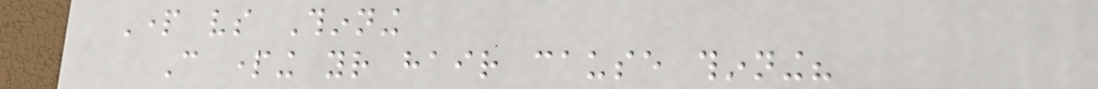Part vs Thinning
Can parting your hair cause thinning?
